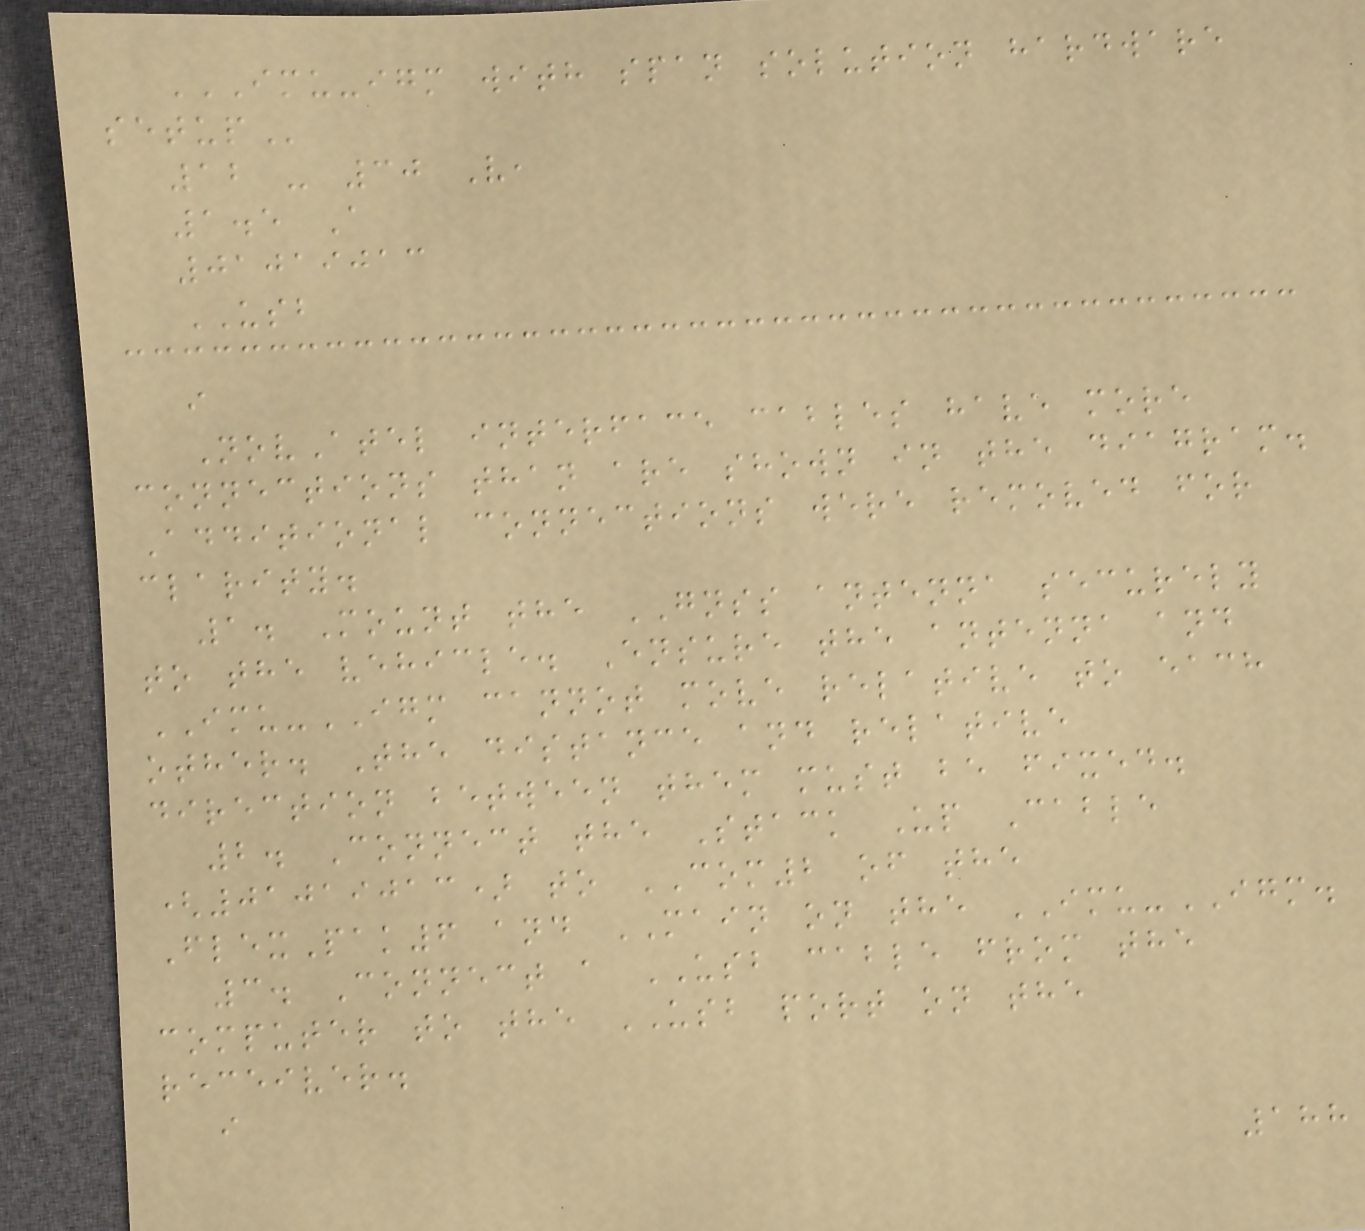IMU-IGM WITH SPAN SOLUTION HARDWARE
SETUP
12 - 30 V,
1.5 A
01019013
USB
i
NovAtel interface cables have more
connections than are shown in the diagram.
Additional connections were removed for
clarity.
1. Mount the GNSS antenna securely
to the vehicle. Ensure the antenna and
IMU-IGM cannot move relative to each
other. The distance and relative
direction between them must be fixed.
2. Connect the Stack Up Cable
(01019013) to COM2 of the
FlexPak6 and MAIN on the IMU-IGM.
3. Connect a USB cable from the
computer to the USB port on the
receiver.
i
188
